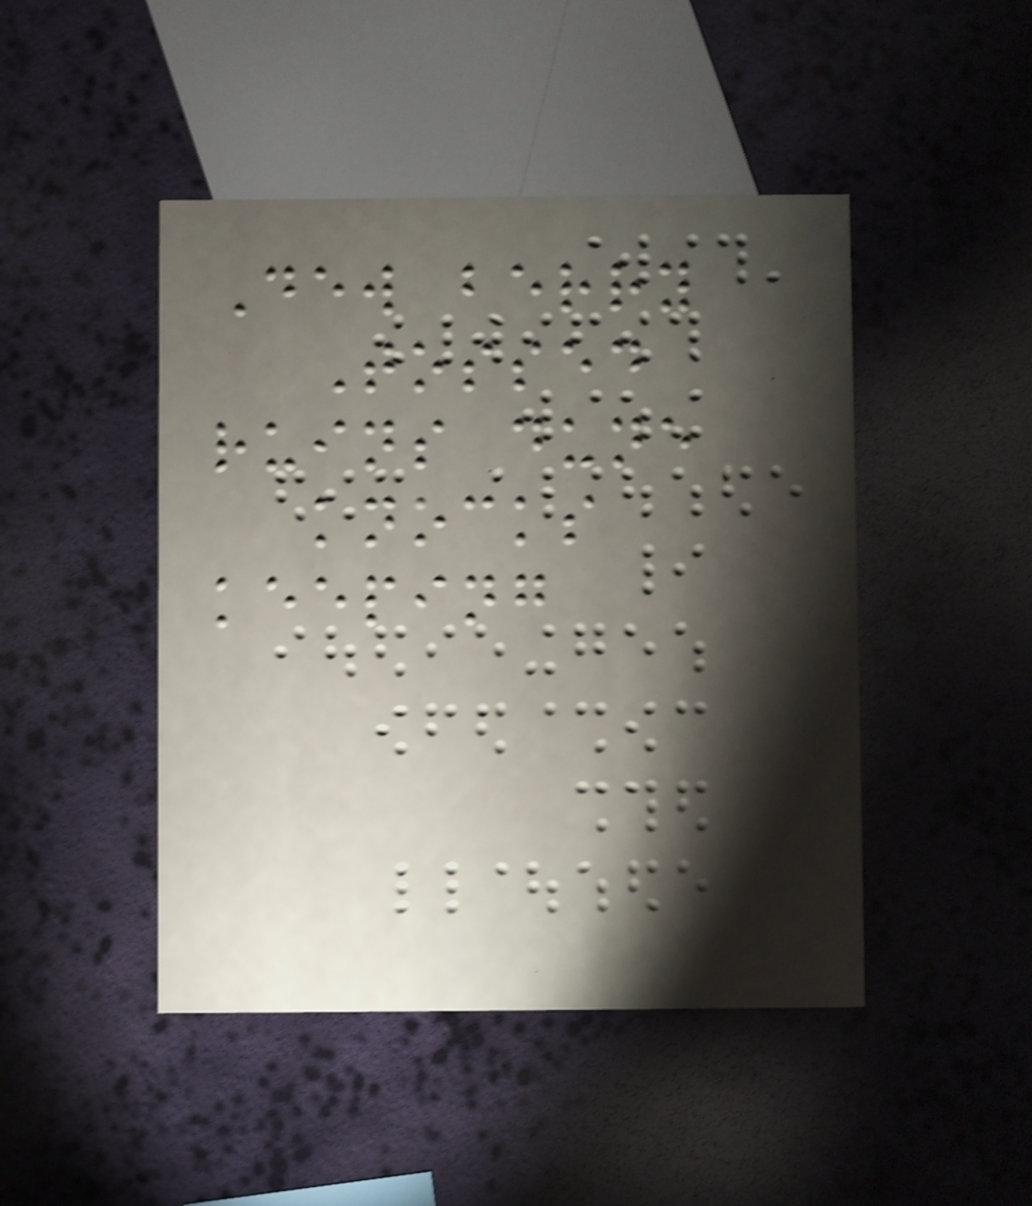Dew berry
Tossed
ruins dune
knocks
keeping
